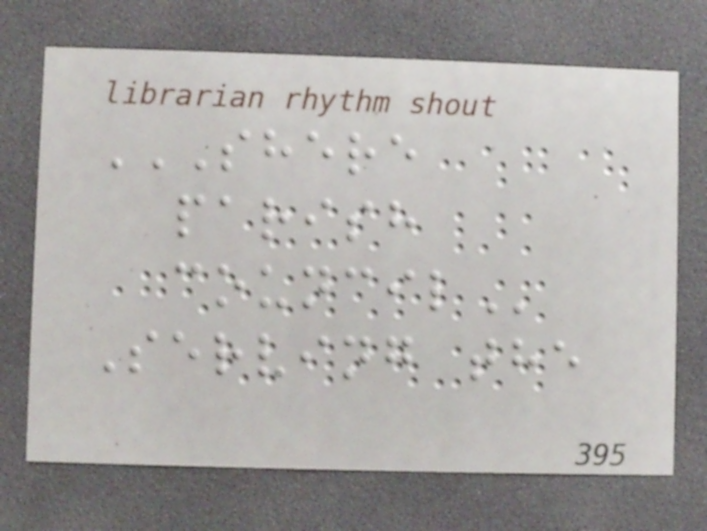SHERE
PARISH
COUNCIL
Serving the
